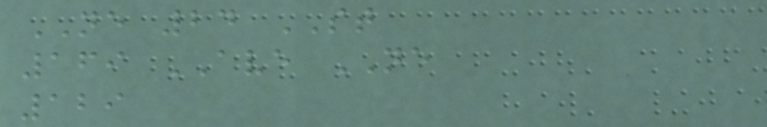NE 24 ST
169 AVE NE
129
